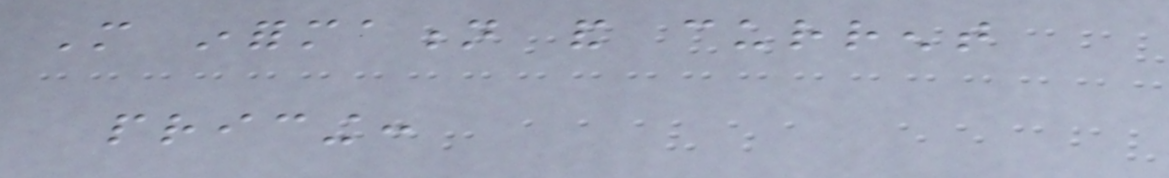More information and current
pricing:
